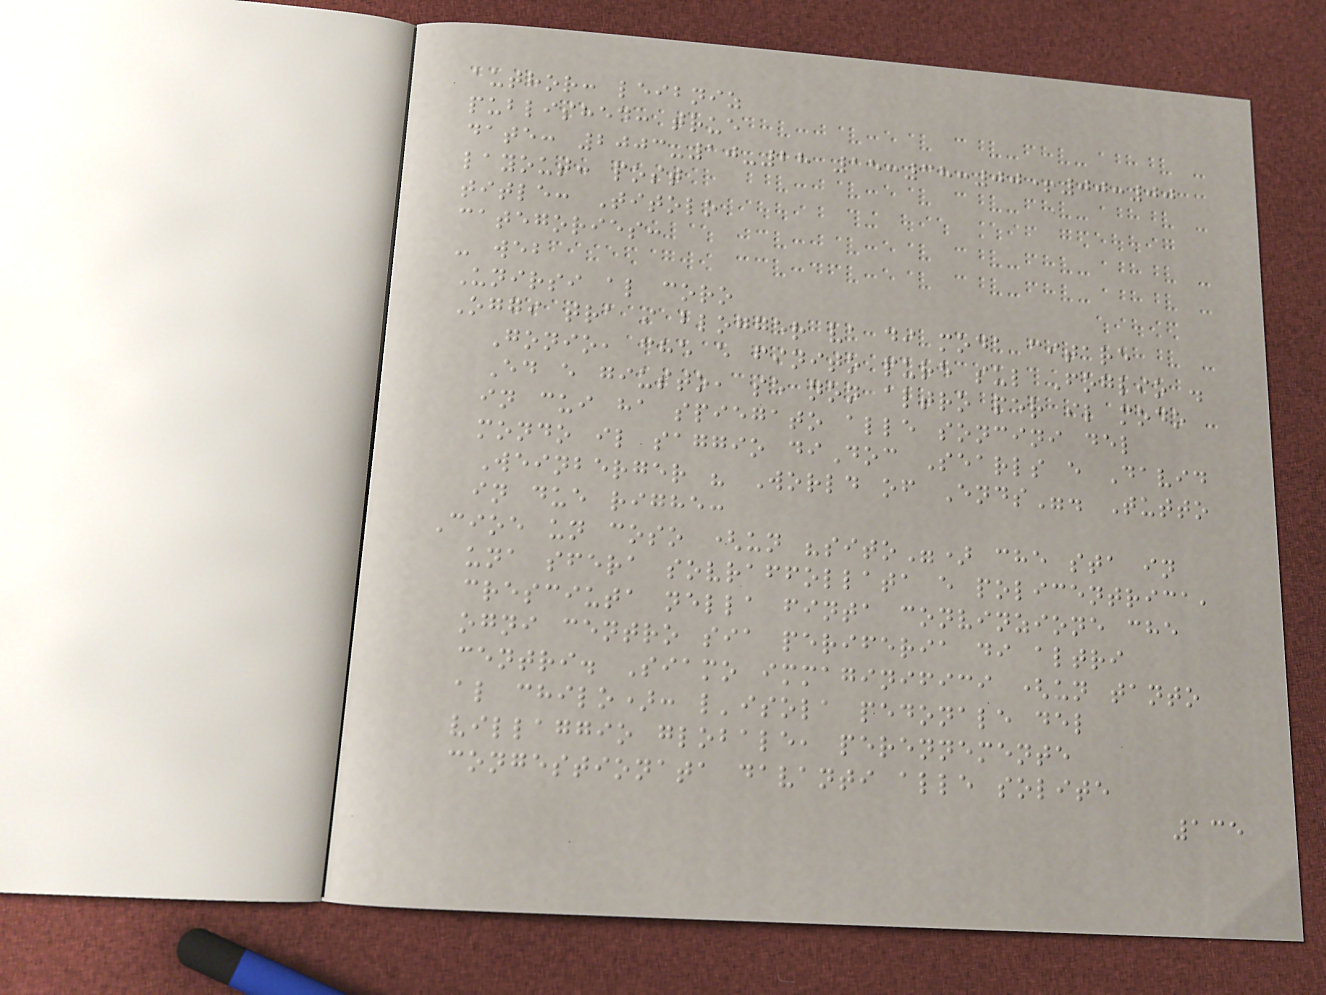author: leibniz
published: true
date: 2003-10-28 15:38:00+00:00
layout: post
title: Titolo
categories:
- web
Unirsi al coro
Oggi tra i blogger va di moda citare
Gonio, che e finito pure sul Foglio .
Ed e giusto, se non altro per il modo
in cui ha spiegato alle soncini del
mondo il saggio diDoc Searls e David
Weinberger " World of Ends". Tutto
in due righe:
Cioe un coso (un "sito") che sta in
una sfera sovraffollata e policentrica,
cresciuta nella finta convinzione che
ogni centro sia periferia di altri
centri. Siamo immaginifici (un tanto
al chilo): l'isola pedonale del
villaggio globale, perennemente
congestionata davanti alle solite
135
